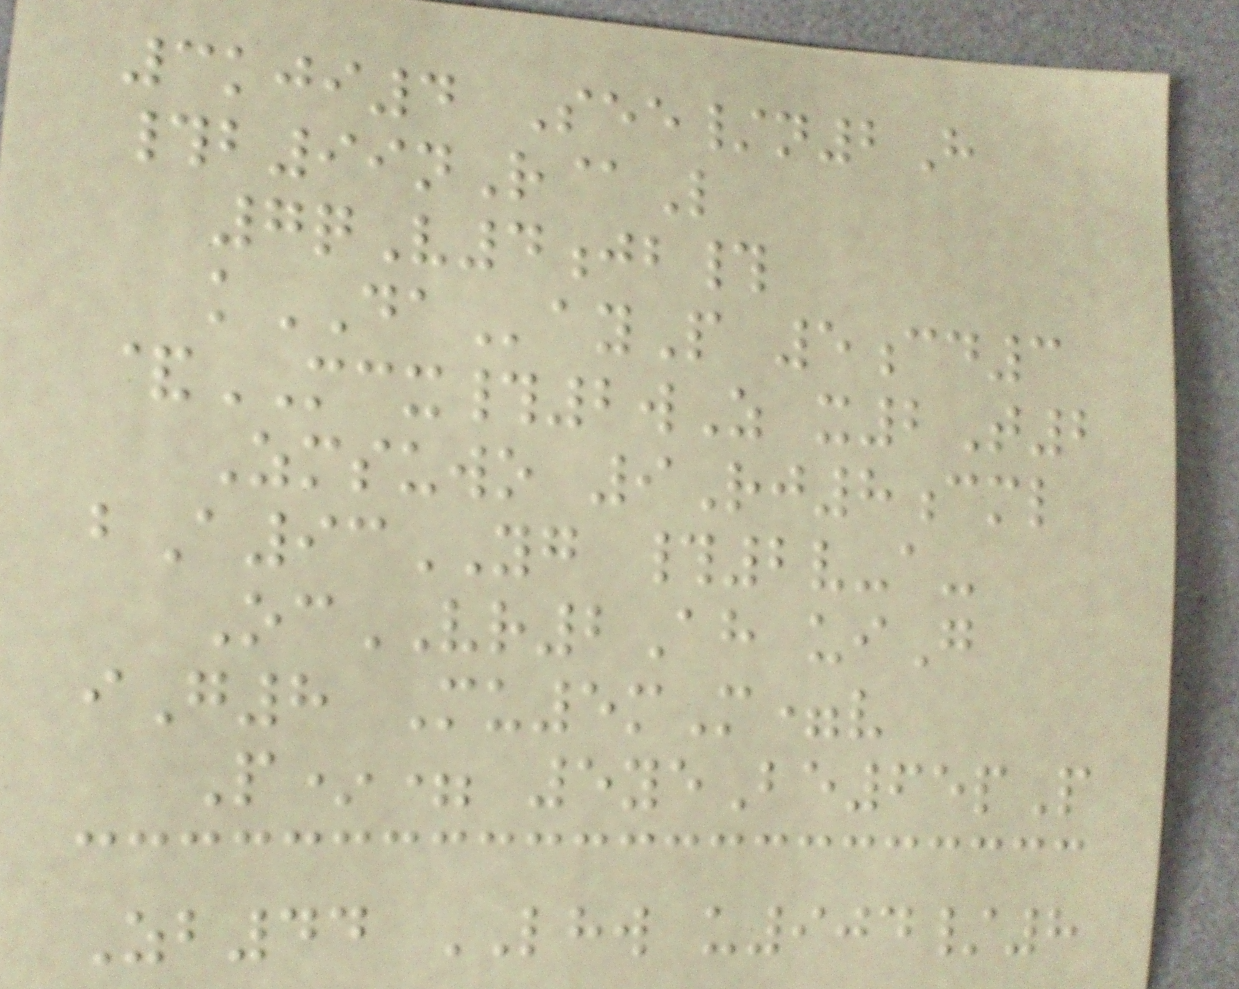3kji4 See/n2H
#b99nR@L
7qV4jb#
kDAayP 5cd3
&MCX#2wZ x2T2
Zmsuwo 9Rj8cml
bA93YG #2v-a-
OcVR2Ah uiG
iG8 Mu5mM=v
P*= 5yeBe65pP
Zb44 LHW u904/8
